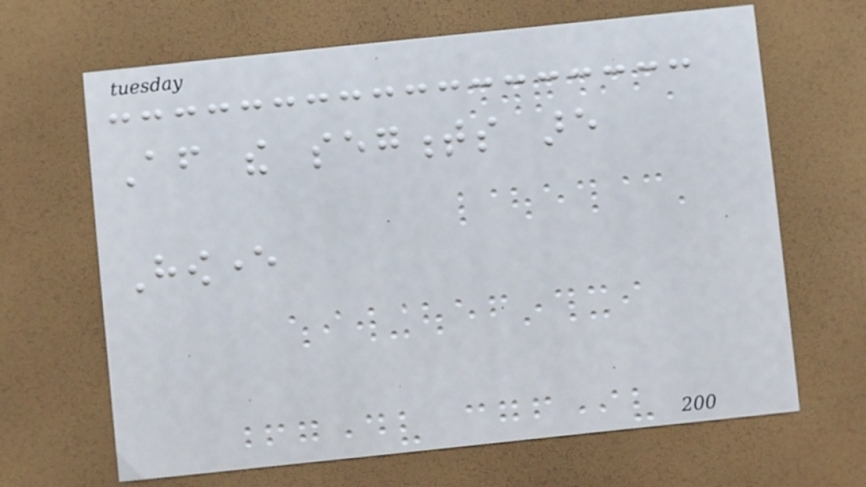After the segments are
However
